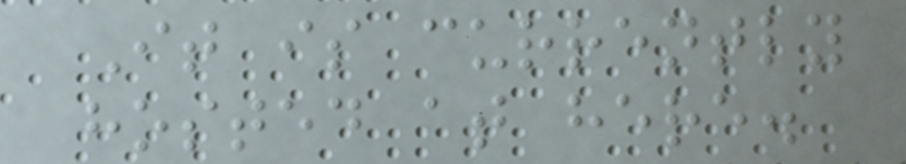It is currently
hosted at here.
